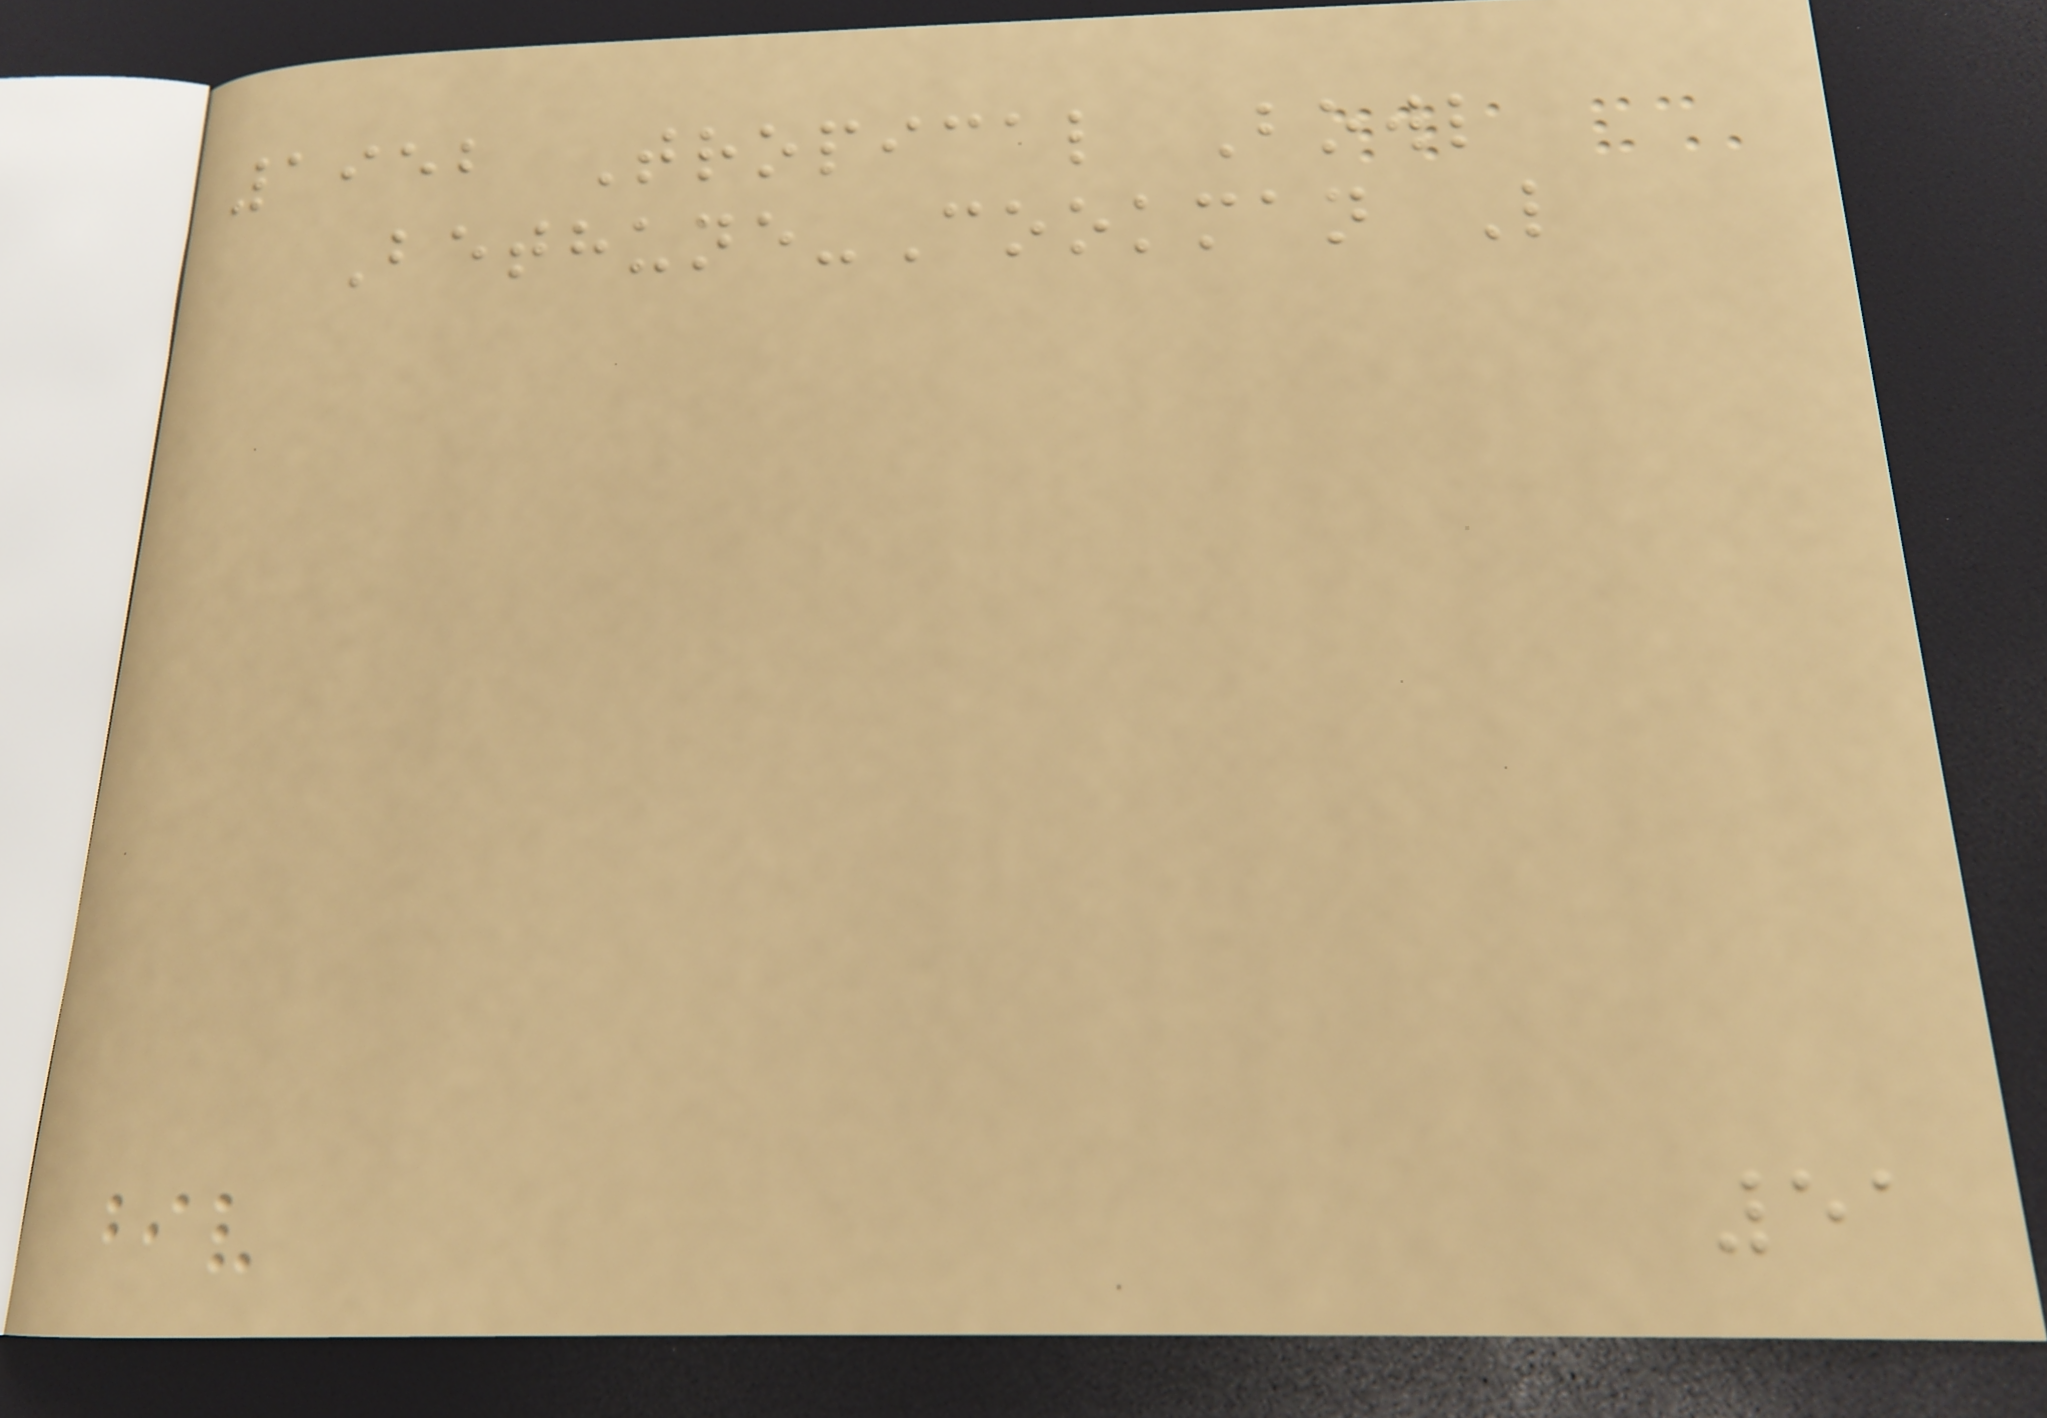1952 Tropical Bowl
Bethune-Cookman L
51
